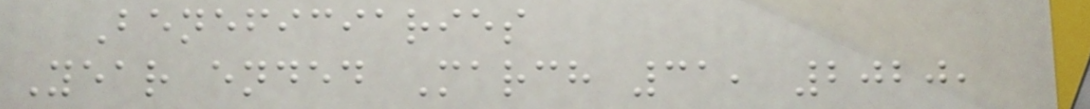Beneficiaries
Year ended March 31, 2020,
